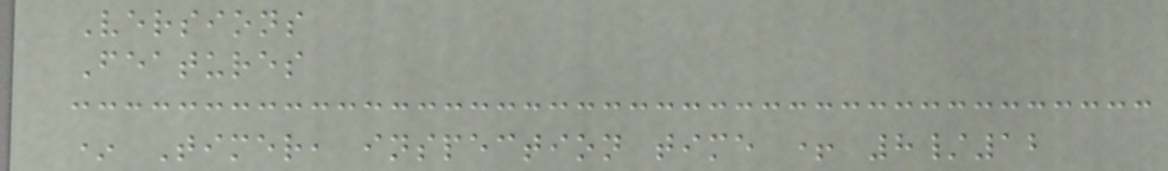Versions
Features
* Timer, inspection time + 8/12
